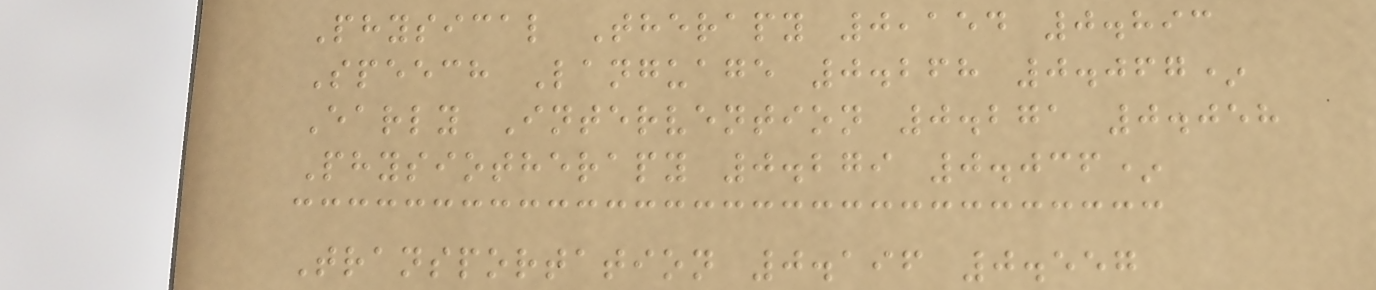Physical Therapy 0,154 0.893
Speech Language 0.268 0.067*
Early Intervention 0.271 0.058
Physiotherapy 0.279 0.036*
Transportation 0.196 0.557
